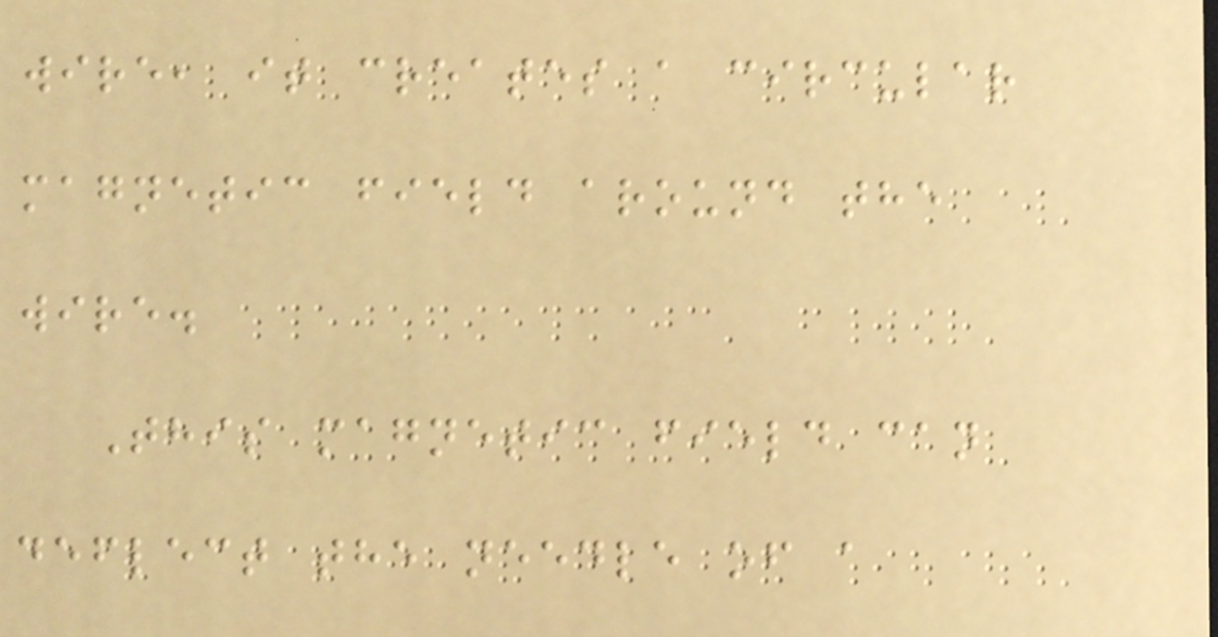wire, it creates a circular
magnetic field around the
wire.
This magnetic field can
deflect the needle of a
